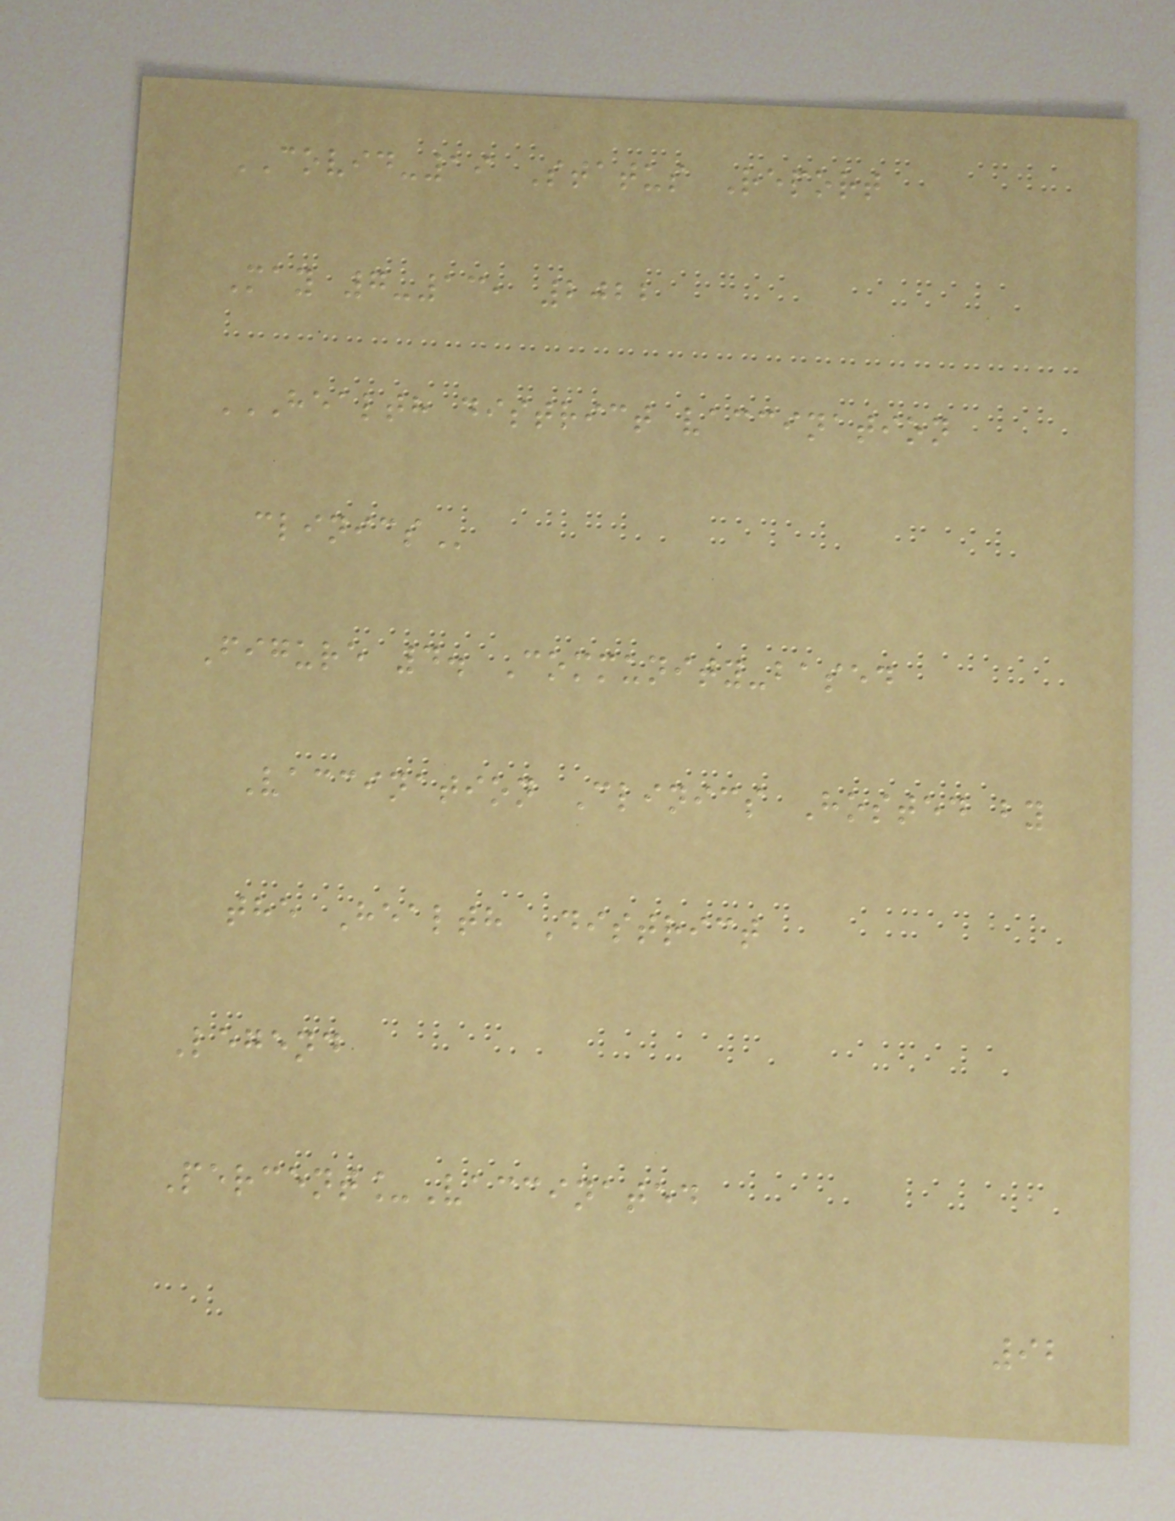COVID-19 Status Report
May 7-13, 2022
HEALTH DISTRICT VACCINATION
CLINICS
Figure 4. Community-based
Vaccination Clinics Hosted by
the Health District
Legend
Percent_Vaccinated
92
